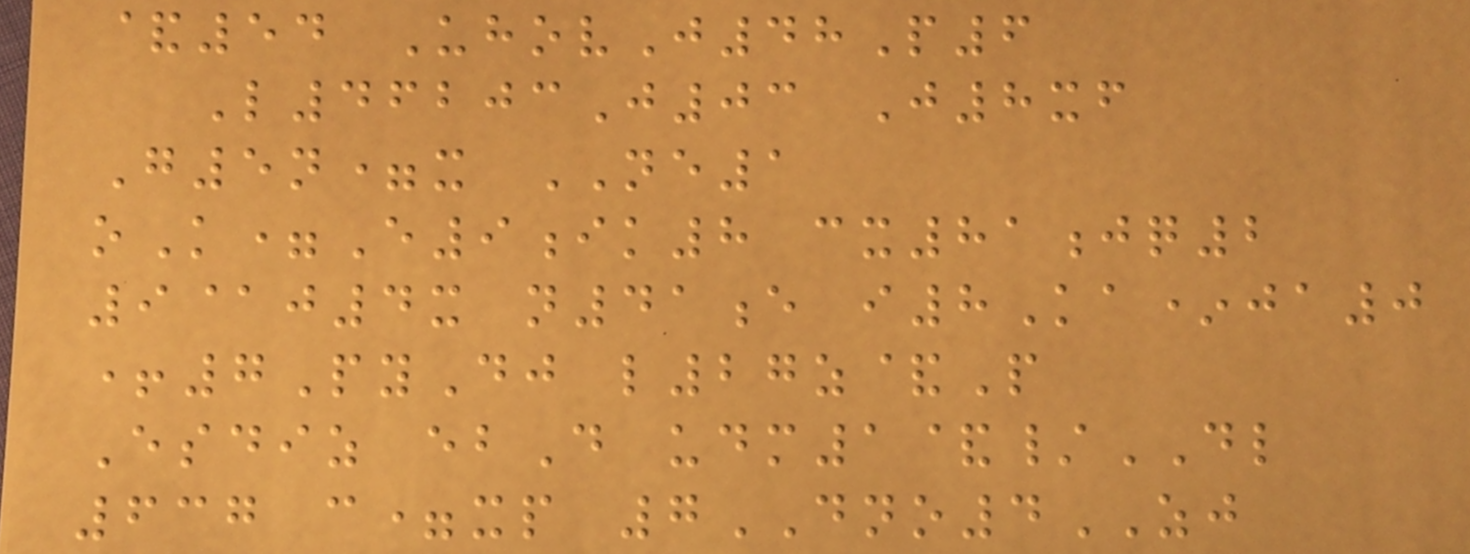&54 UhovJ48P6
L46203J03 J8xf
G5n=x NE1
oK=E9ik8 cx81jq2
9@j4x n41e i8Ka*ja0
+7PyDj l27z&P
Esdiz ebD udm1&/DL
637 c=xp 7DNO4ZJ
